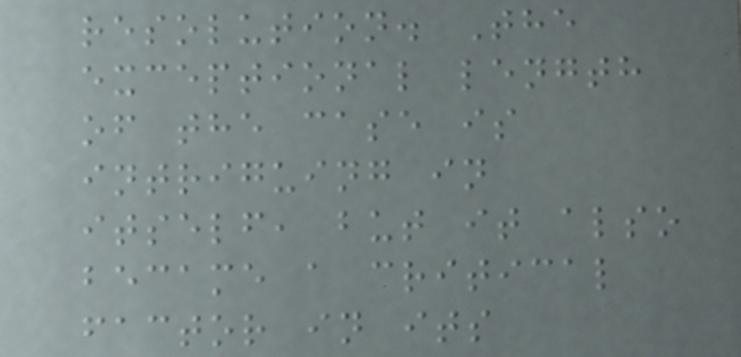resolution. The
exceptional length
of the case is
intriguing in
itself, but it also
became a critical
factor in its
